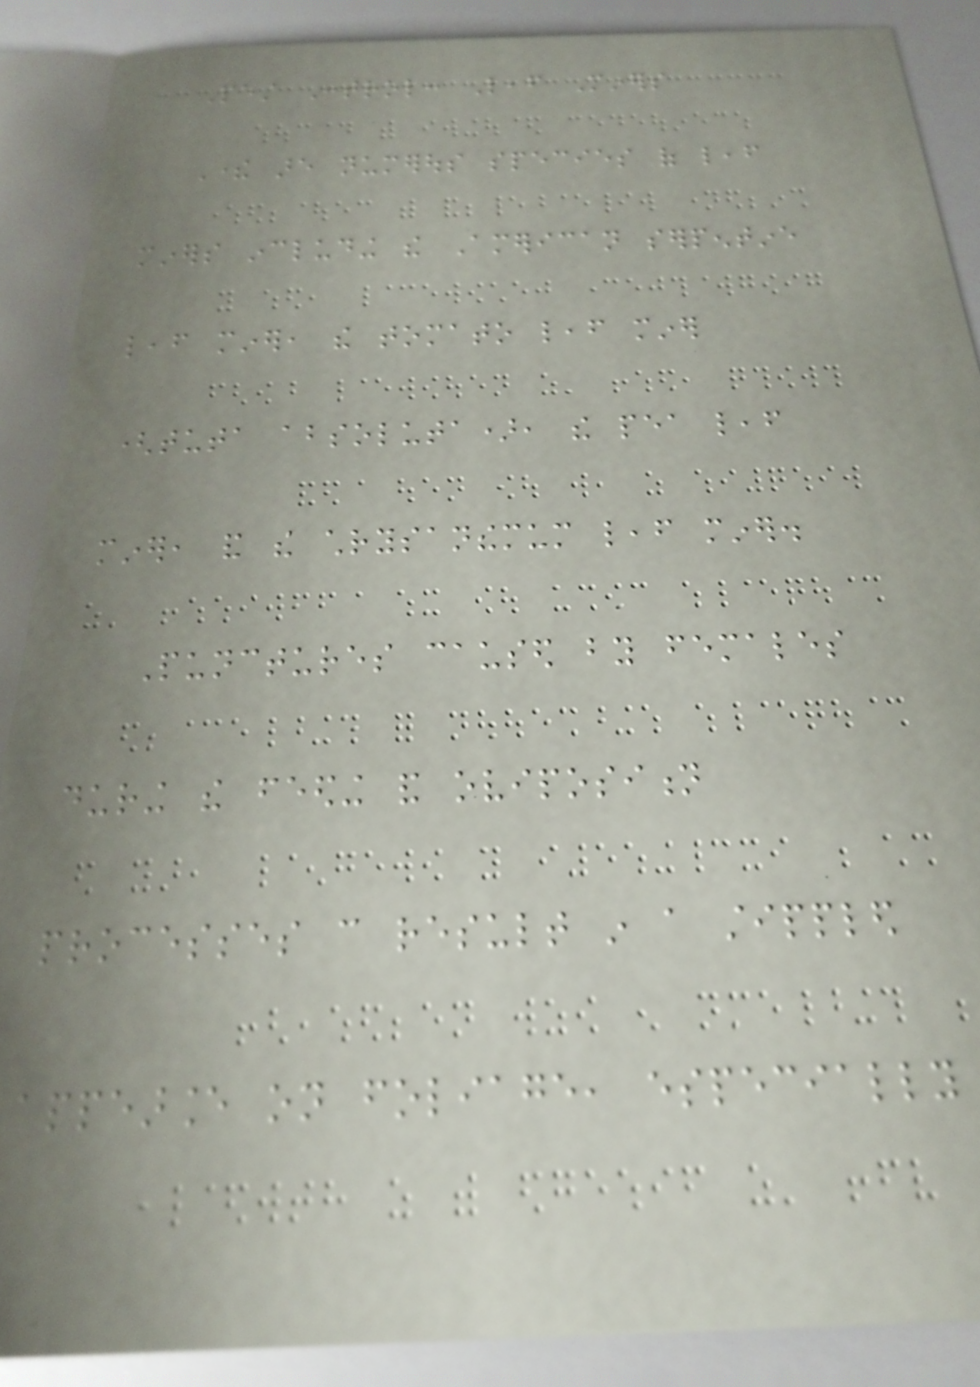Pest Control: Leaf Miners
There are numerous species of leaf
miners including the American serpentine
leaf miner, the tomato leaf miner
(tuta absoluta), the pea leaf
miner, and the chrysanthemum leaf miner.
Punctures caused by females
during the feeding and oviposition
processes can result in a stippled
appearance on foliage, especially
